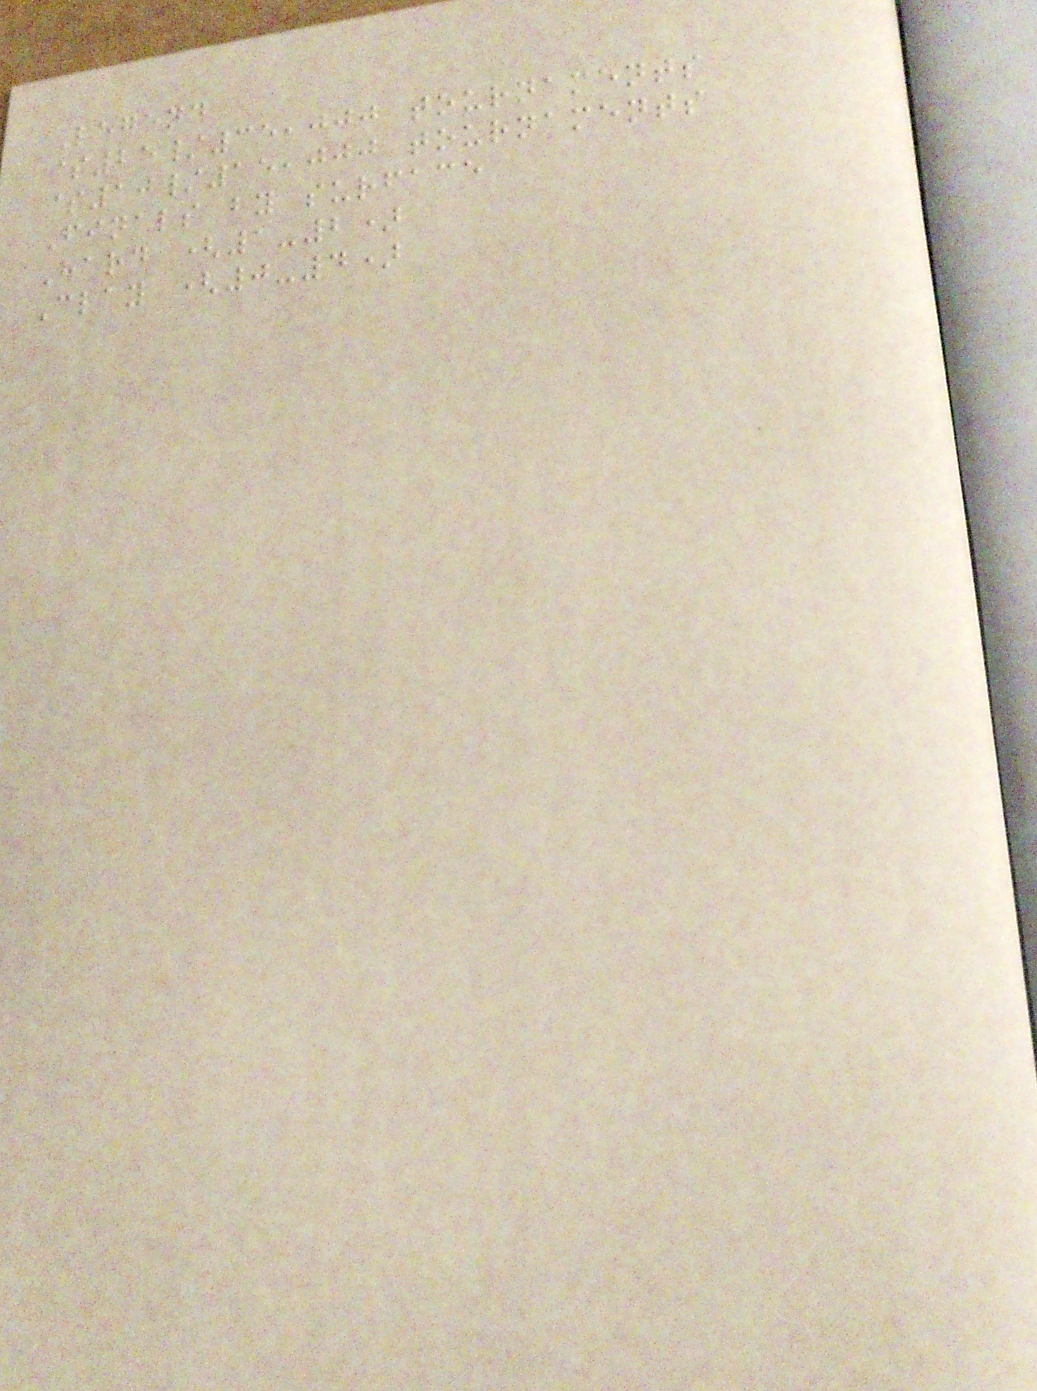Legend
$25/35,000 tournaments
$10/15,000 tournaments
Finals by surface
Hard (1-2)
Clay (0-4)
